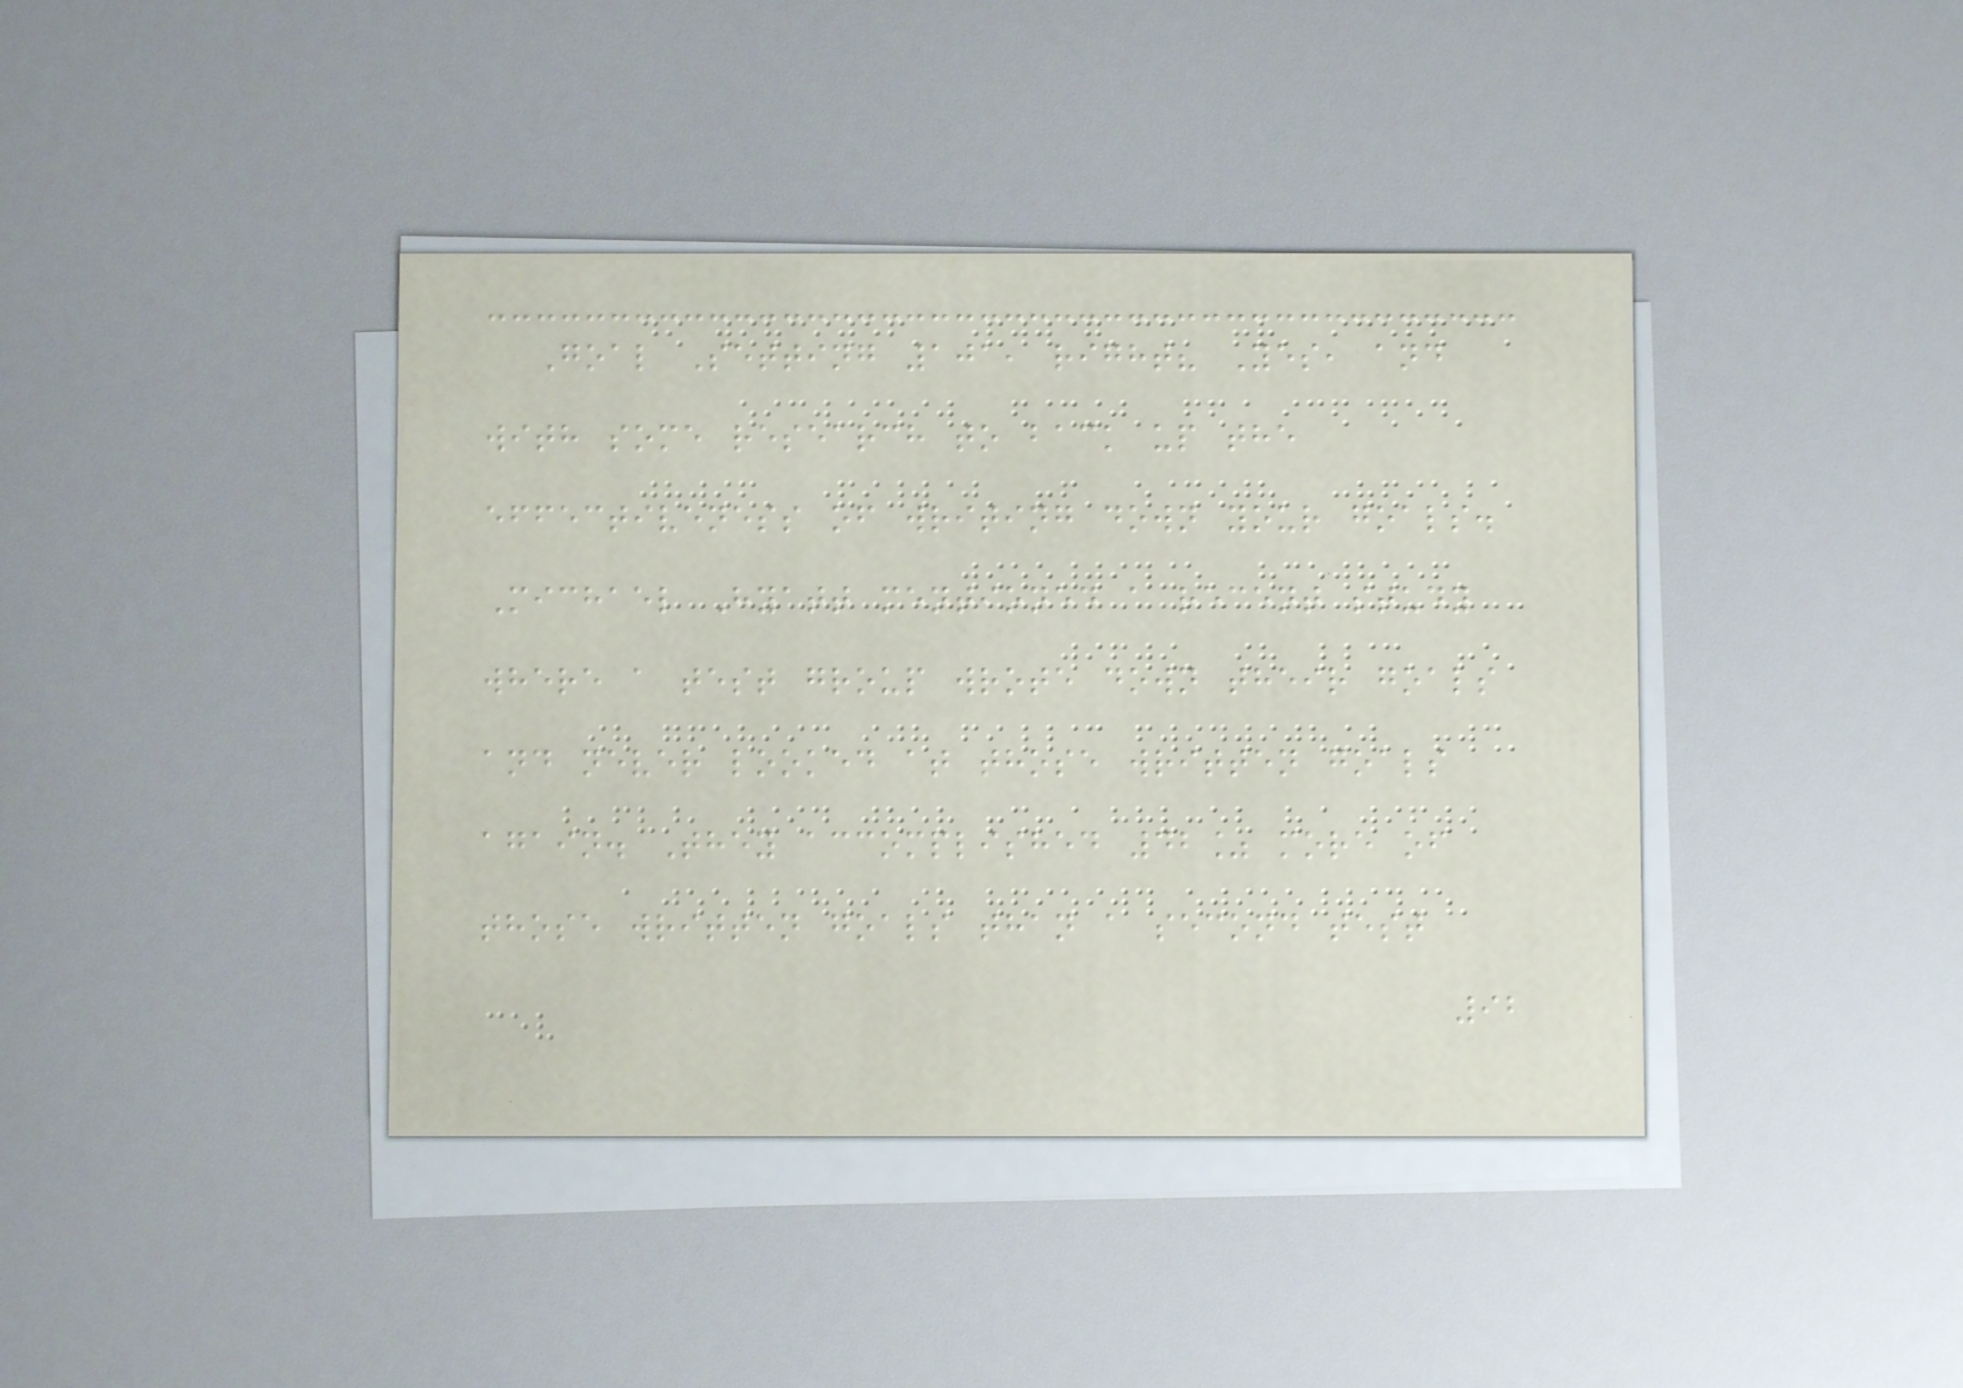Goal Setting 101, right? Yes, and
with some research to back up the
effectiveness of writing down your goals.
Michael Hyatt mentioned a recent study
where a test group wrote down their goals
and never looked at those written goals
again. They accomplished 42% more of
those written goals than a second test
92
